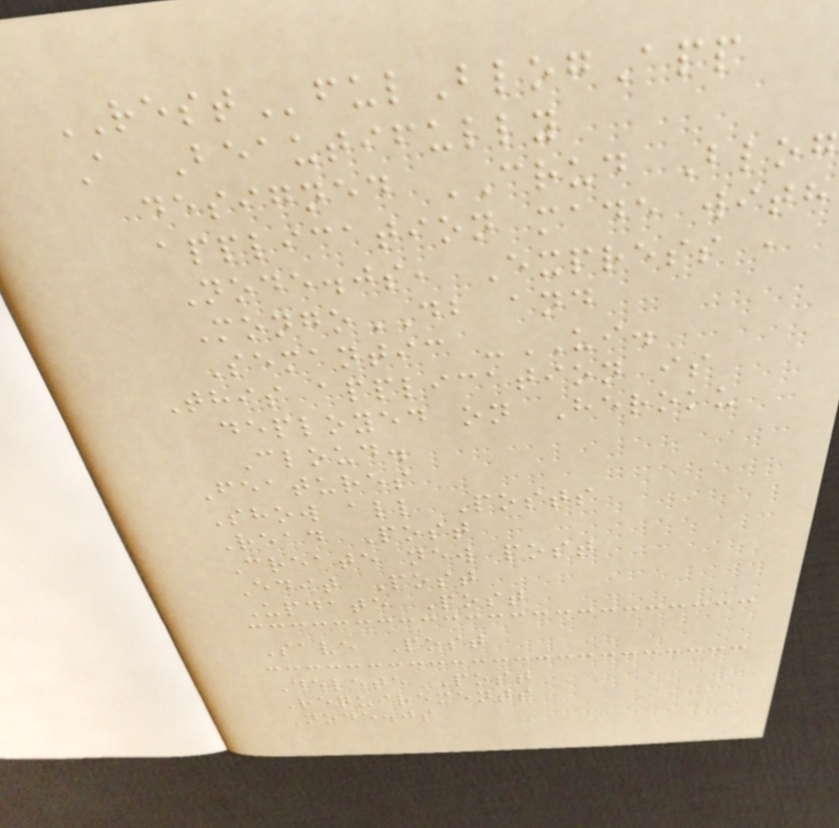RESTfulBlogApp
A Beautifully
designed CRUD Blog
application made with
Node.js, Express ,
MongoDB and
Semantic -UI.
This application is
deployed on Heroku
Cloud.
Features
Show all Posts
Read Post
Create new post
Edit Post
Update Post
Save Post
Delete Post
Requirements
Node.js
